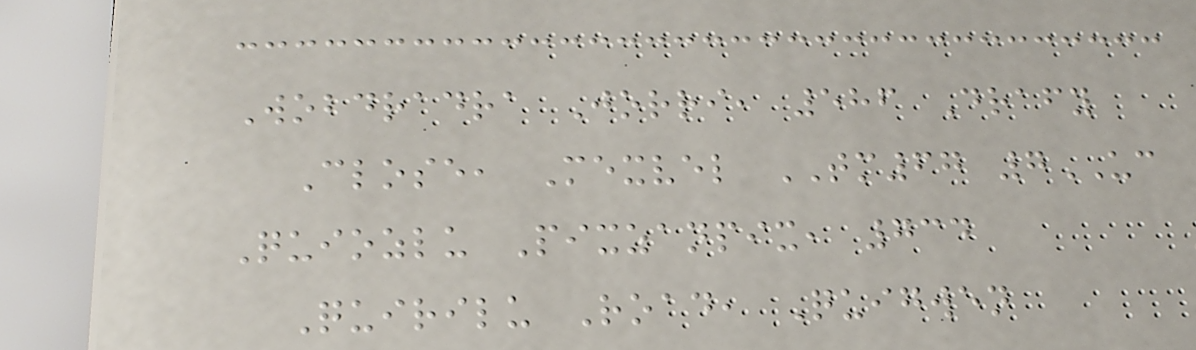Wobdradra Jorri, 586 Drafy
Close, Mexvel TM67 7UC
Quiozlu Pixzanpix, 734
Quirilu Road, Quigwen
